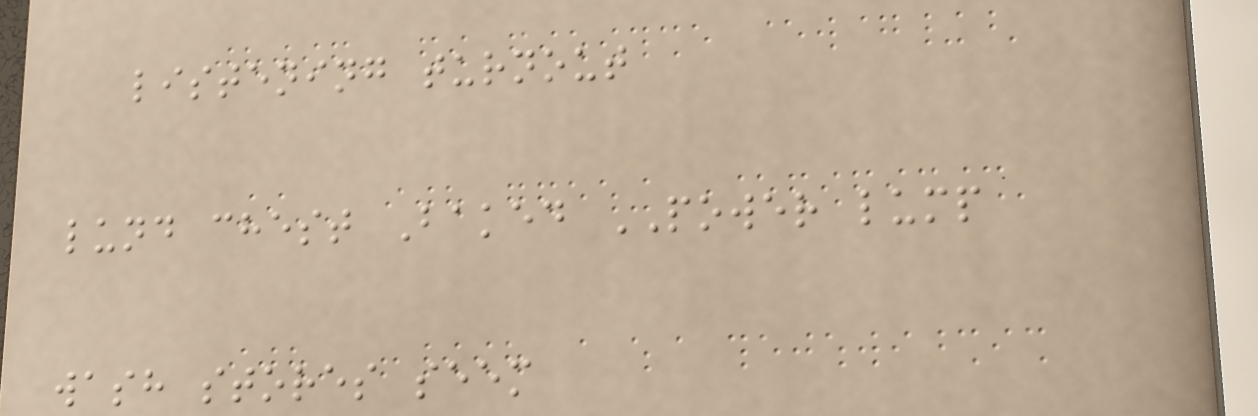listening turnout
lund chest Baked POWER lump
wash stores seem
